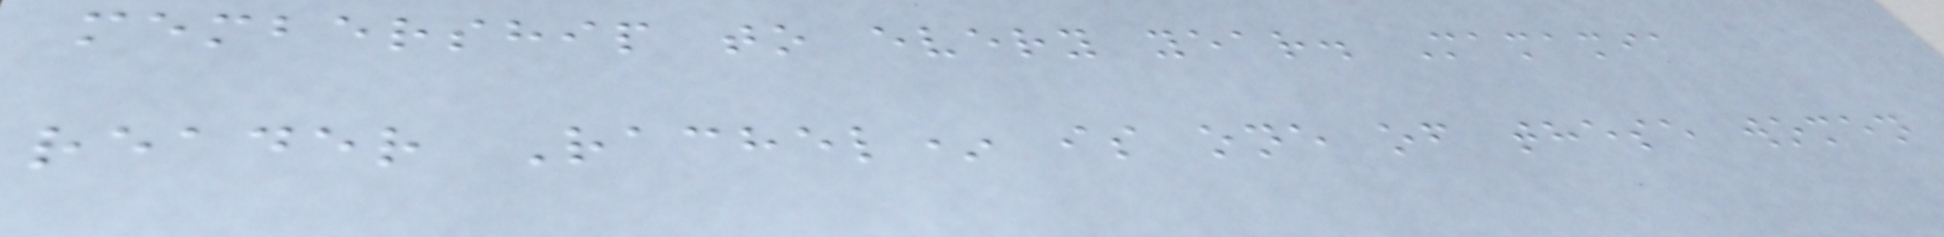membership to every year. Mamamia
reader Rachel* is one of these women
